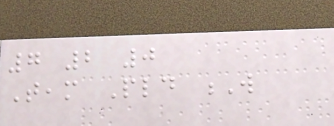7 2 0
Team Pld W
